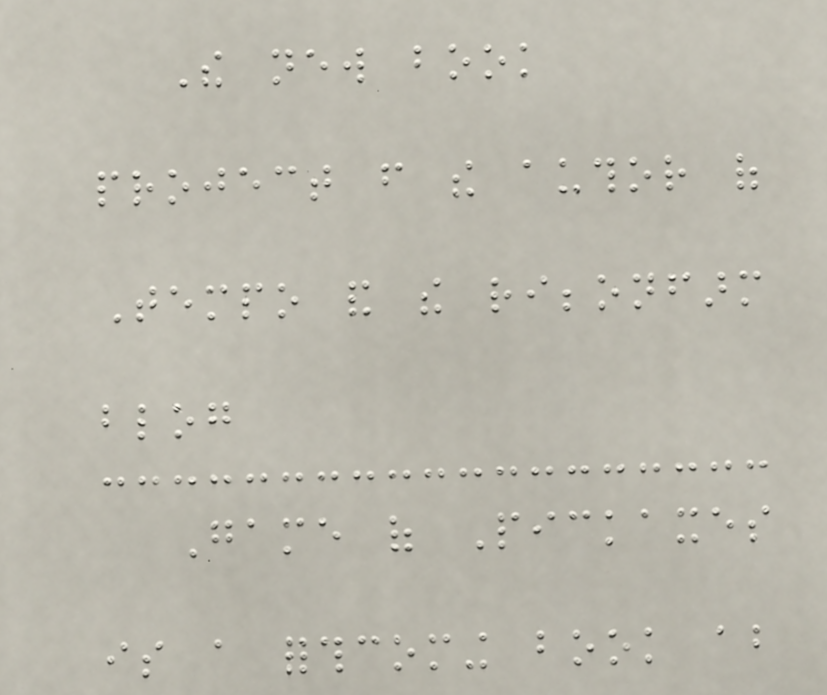The new book
project from the author of
Tempo and the ribbonfarm
blog
Game of Pickaxes
is a forthcoming book about
